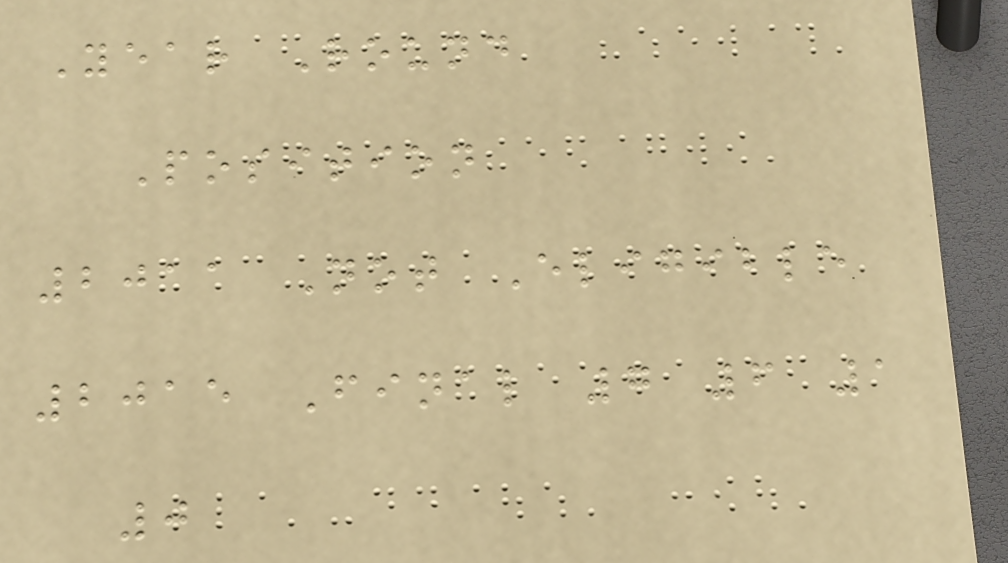Year Round
Position
2011 Not Eligible
2015 Final 7 6 1
0
